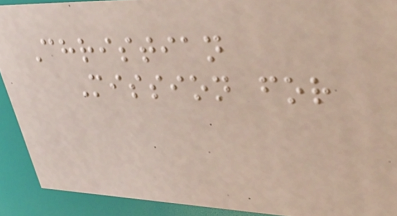Christian
Mission for
